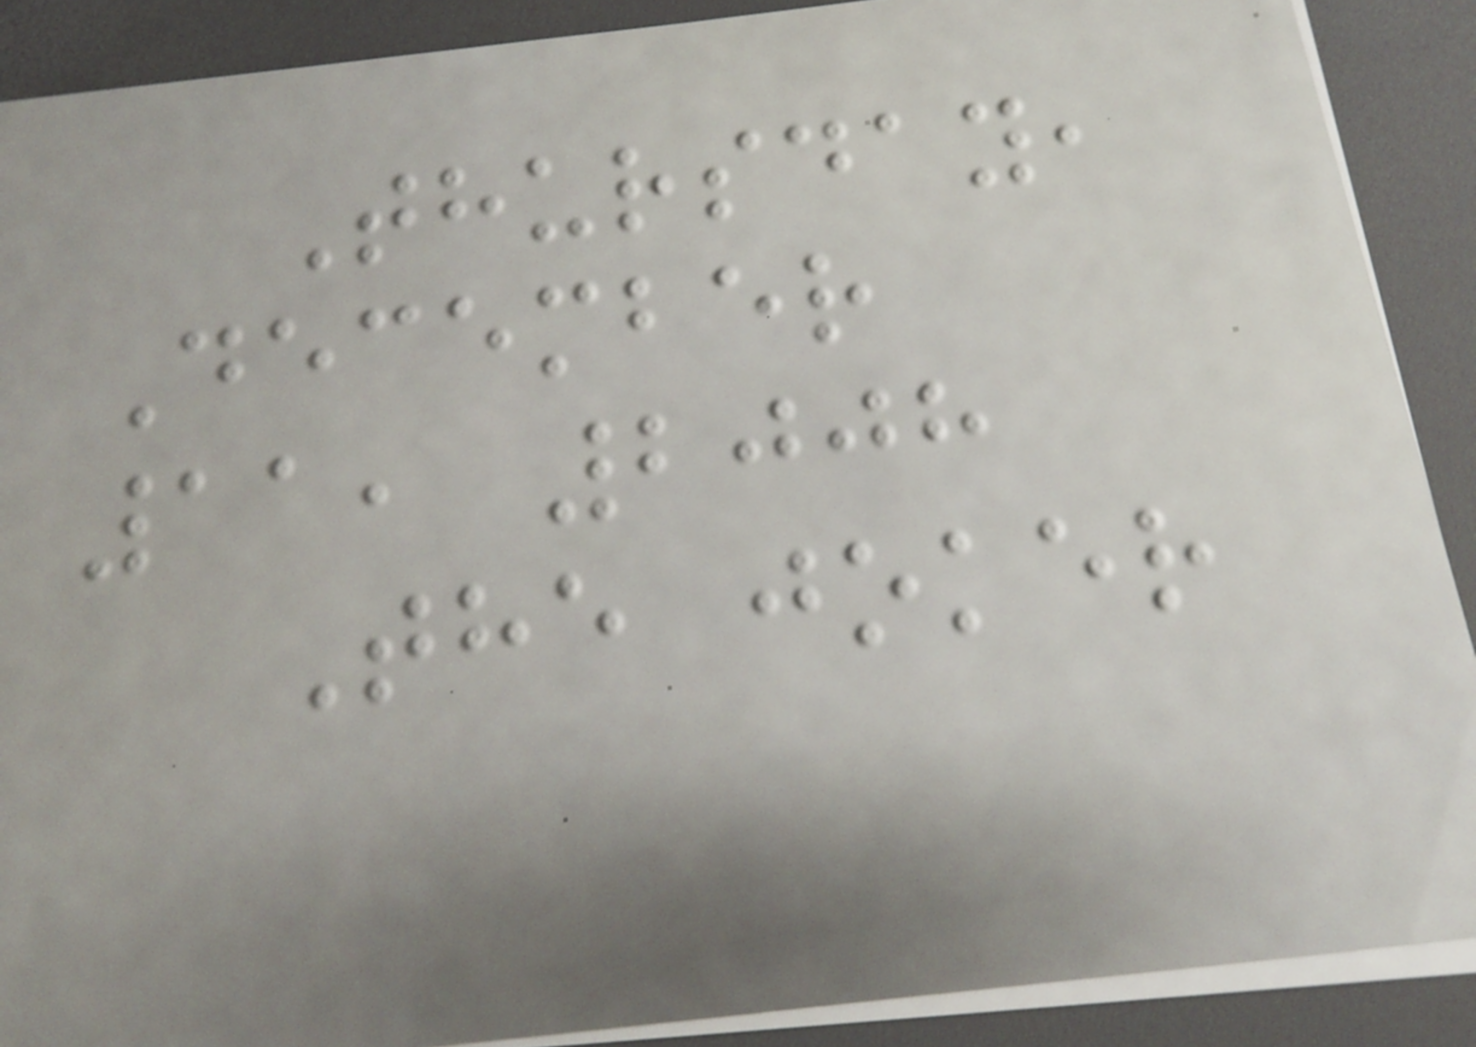Thursday,
December
11, 2008
The joker
